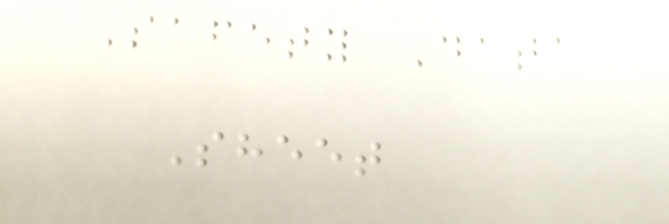Safety Data
Sheet
